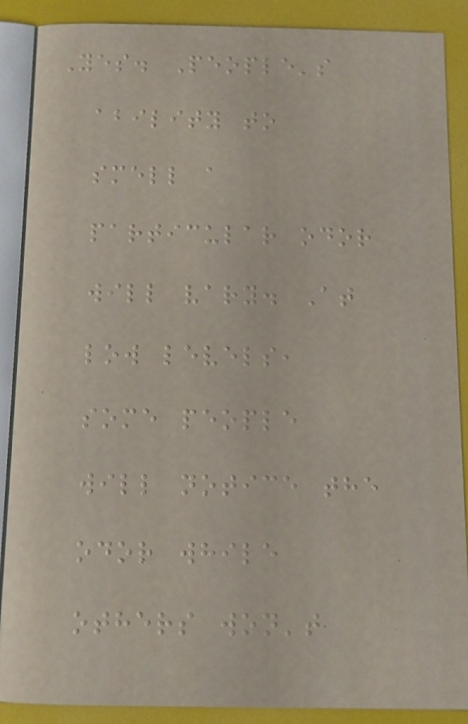Yes. People's
ability to
smell a
particular odor
will vary. At
low levels,
some people
will notice the
odor while
others won't
